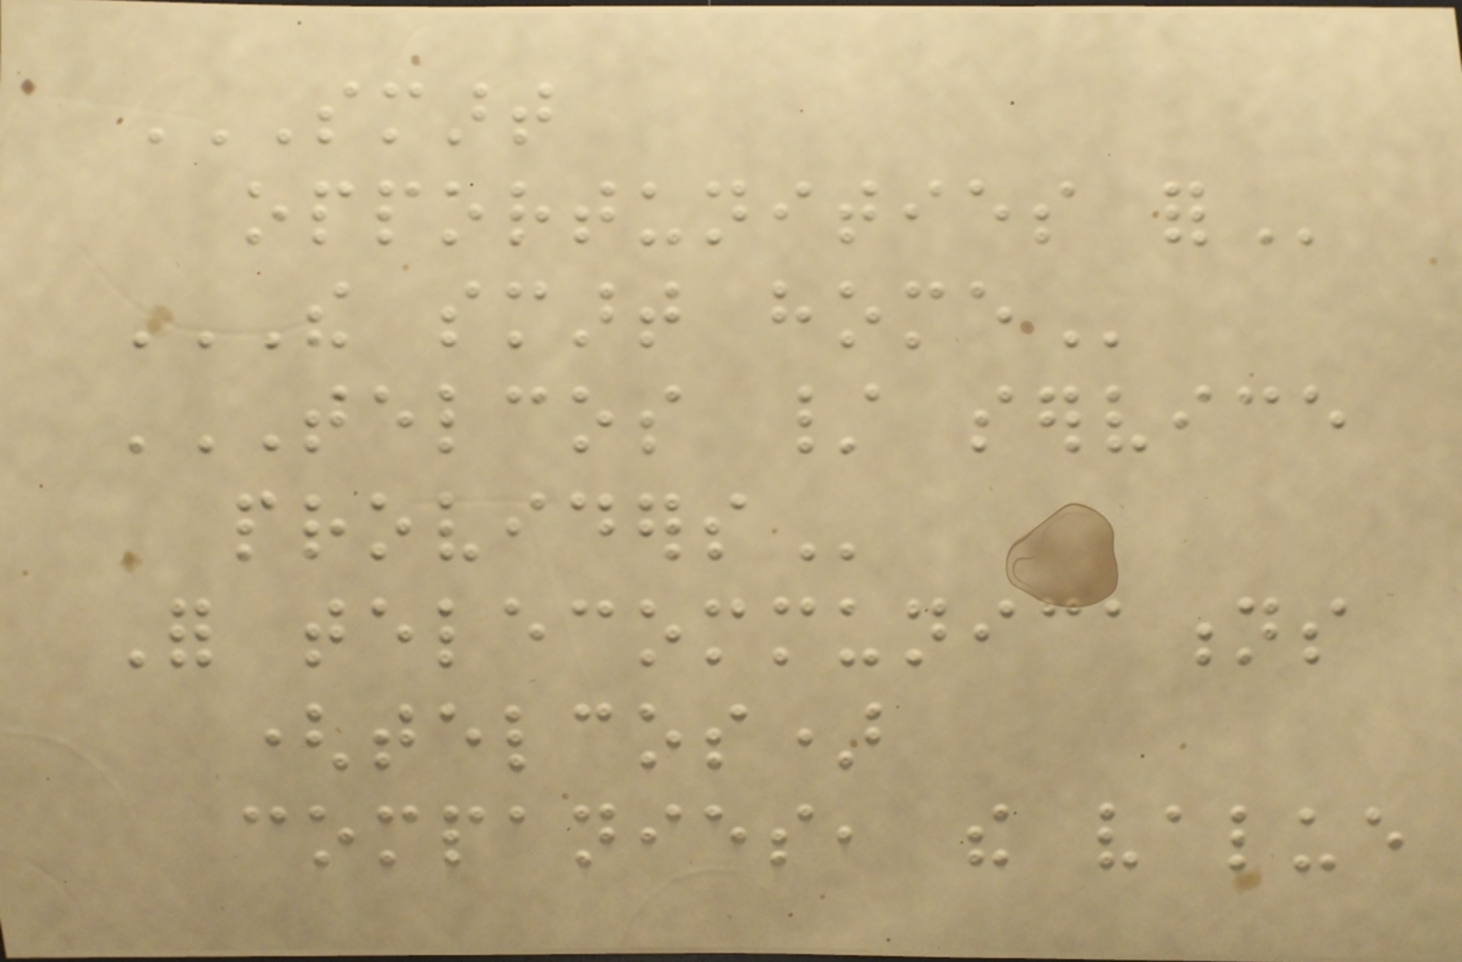SMART
OPPORTUNITIES FOR
THE SMART HOME
TELCOS / SERVICE
PROVIDERS
For telecommunications
(telcos)
companies, the value
